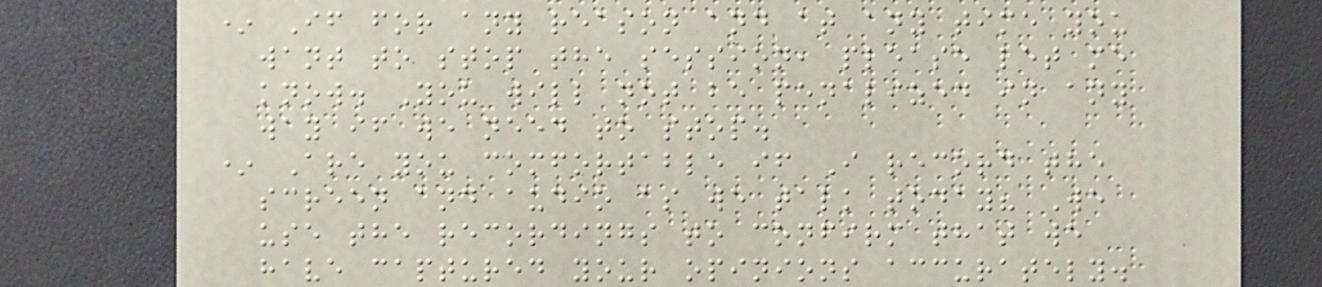* If for any reason and at any time you
want to stop the session, please let me
know. You will not be penalized in any
way if we need to stop.
* Are you comfortable if I record the
screen and audio as we talk today? We
use the recordings to confirm that we
have captured your opinions accurately.
